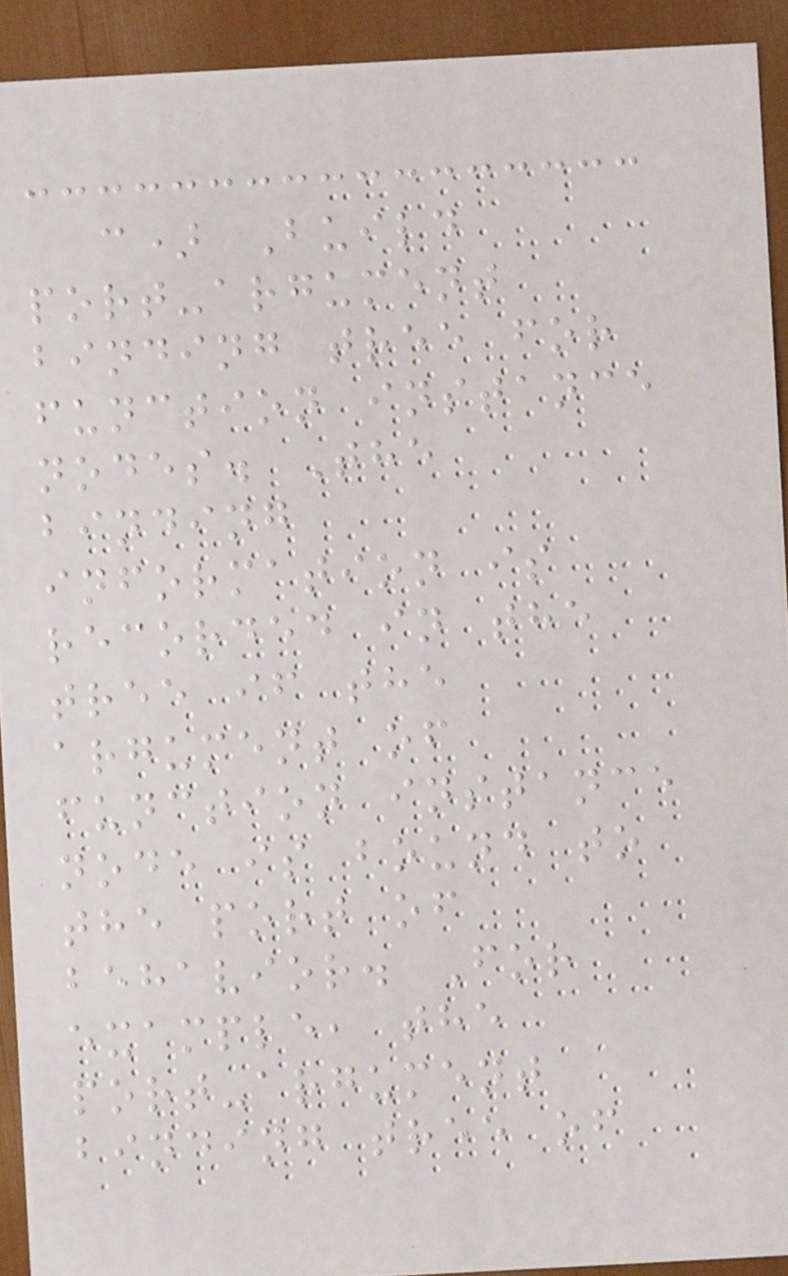c) Build
port-argument
binding tree for
function instance
nodes. The
binding
information is
recorded in the
tree if the
argument of
function instance
node is bound to
the port of
behavior. For
example, the
port-argument
binding tree of
